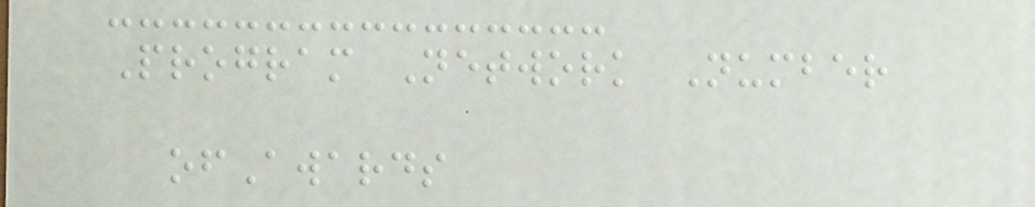Program Network Number
ofAwards
